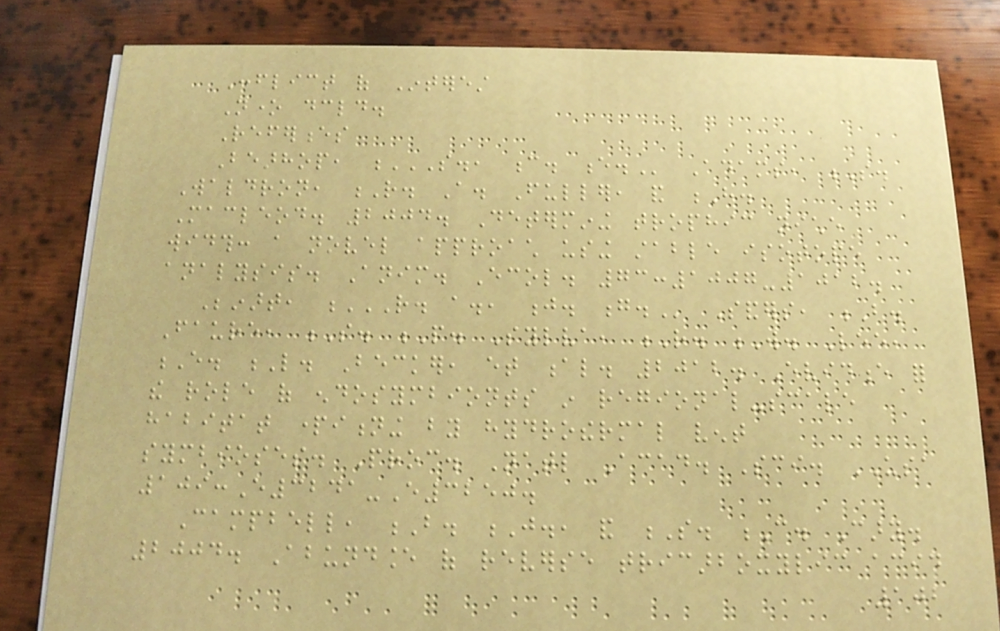Conflict of Interest
None declared.
References
Bearhop, S., C. E. Adams, S.
Waldron, R. A. Fuller, and H.
Macleod. 2004. Determining trophic niche
width: a novel approach using stable isotope
analysis. Anim. Ecol. 73:1007-1012.
Beinart, R. A., J. G. Sanders, B.
Faure, S. P. Sylva, R. W. Lee,
E. L. Becker, et al. 2012. Evidence for
the role of endosymbionts in regional-scale
habitat partitioning by hydrothermal vent
symbioses. Proc. Natl Acad. Sci. USA
109:E3241-E3250.
Campbell, B. J., and S. C. Cary.
2004. Abundance of reverse tricarboxylic acid
102
